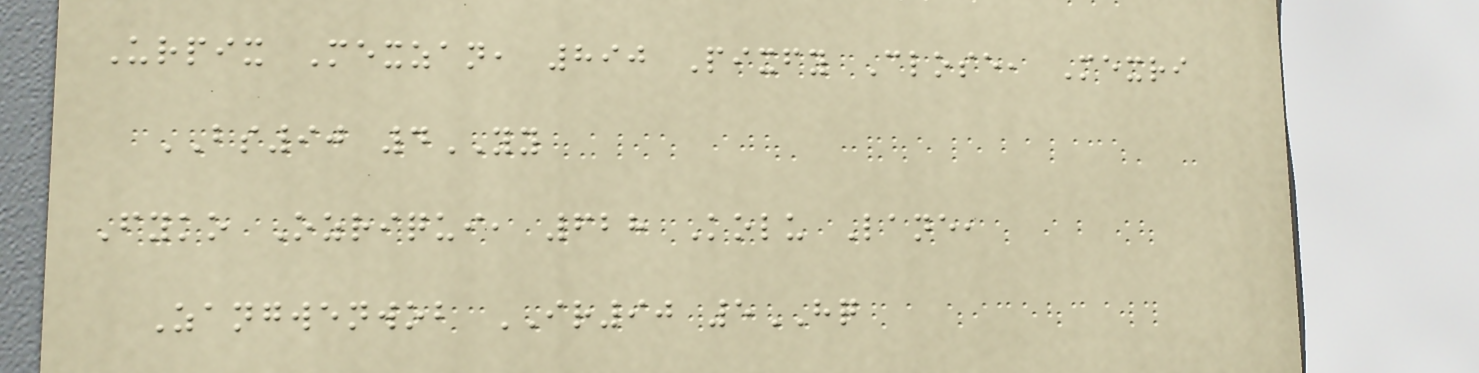Urpix Mexzan, 890 Pixfy Close, Mexri
BS90 4YY
Fyko Ozriqui, 628 Kolu Lane,
Zangwenwob IR90 5HQ
